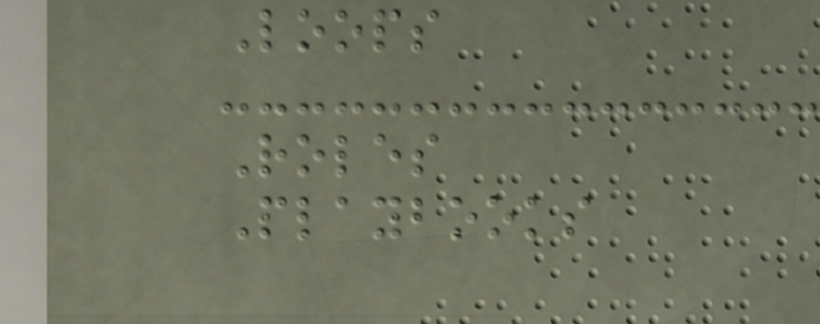Loops
Roles
Playbooks
